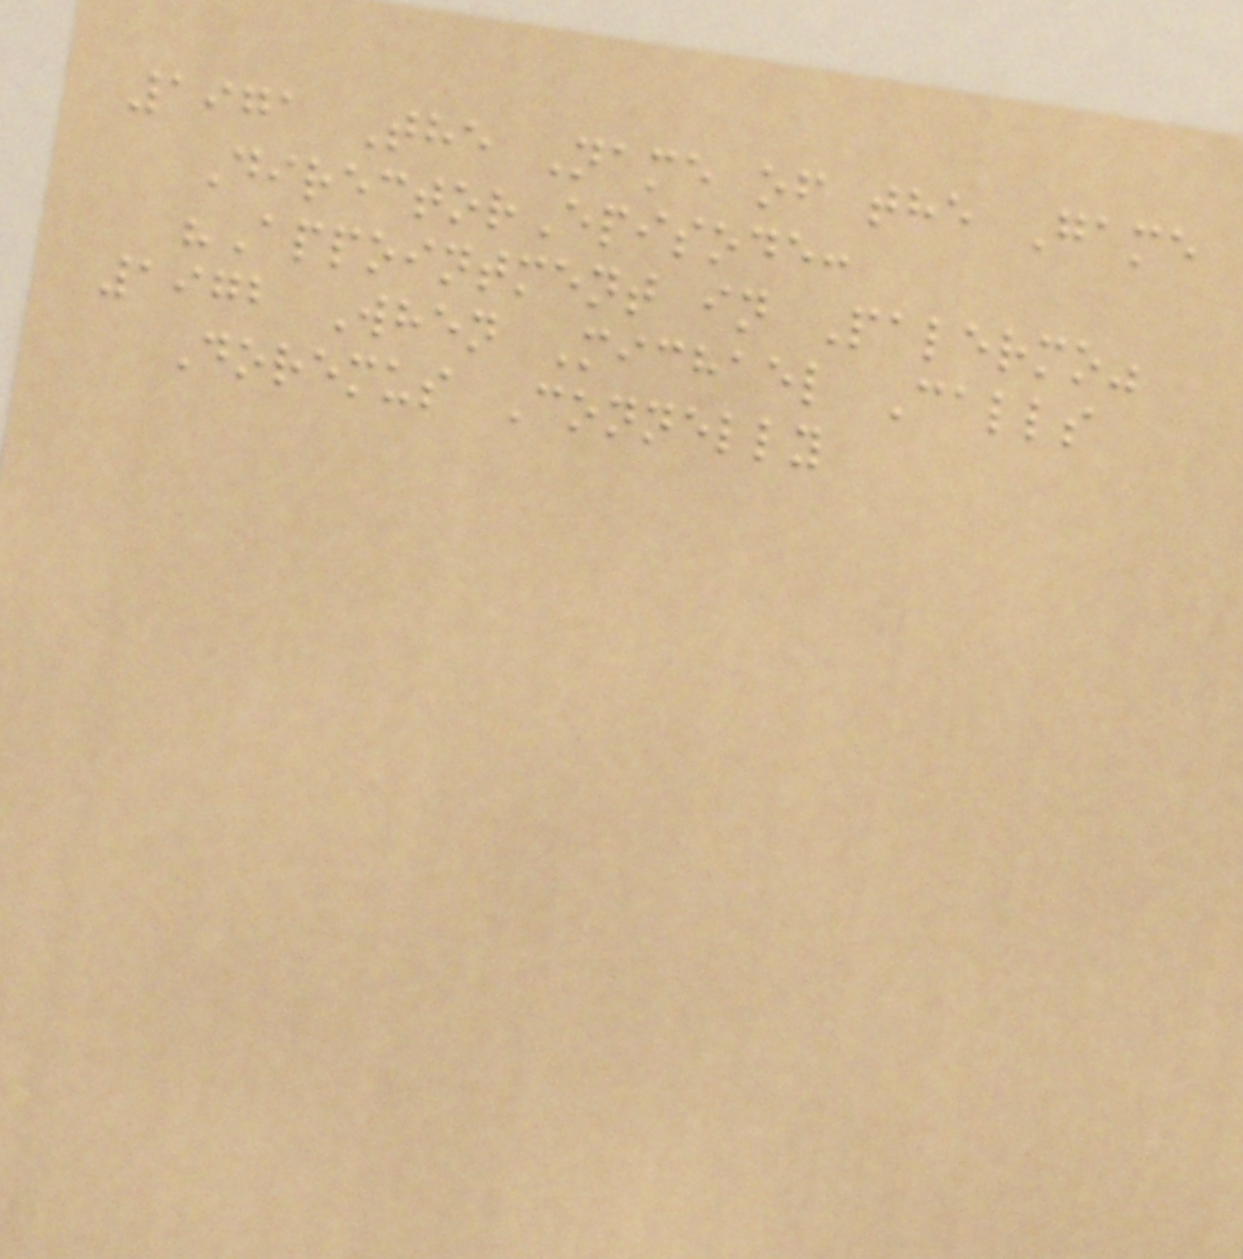1971 The Name of the Game
DirectorEpisode:
"Appointment in Palermo"
1972 When Michael Calls
Doremus Connelly
